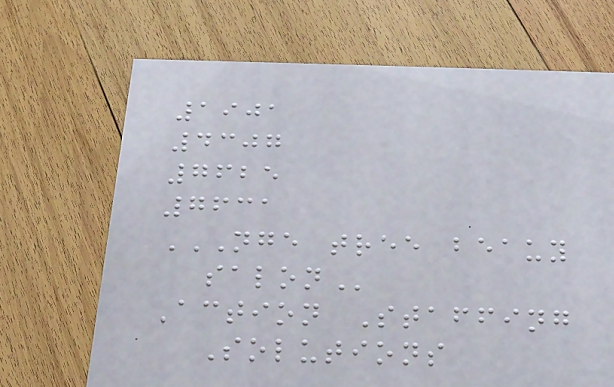1901
4307
7625
7631
NGE TREE BEAUY
SALON
Action Staffing
Solutions
